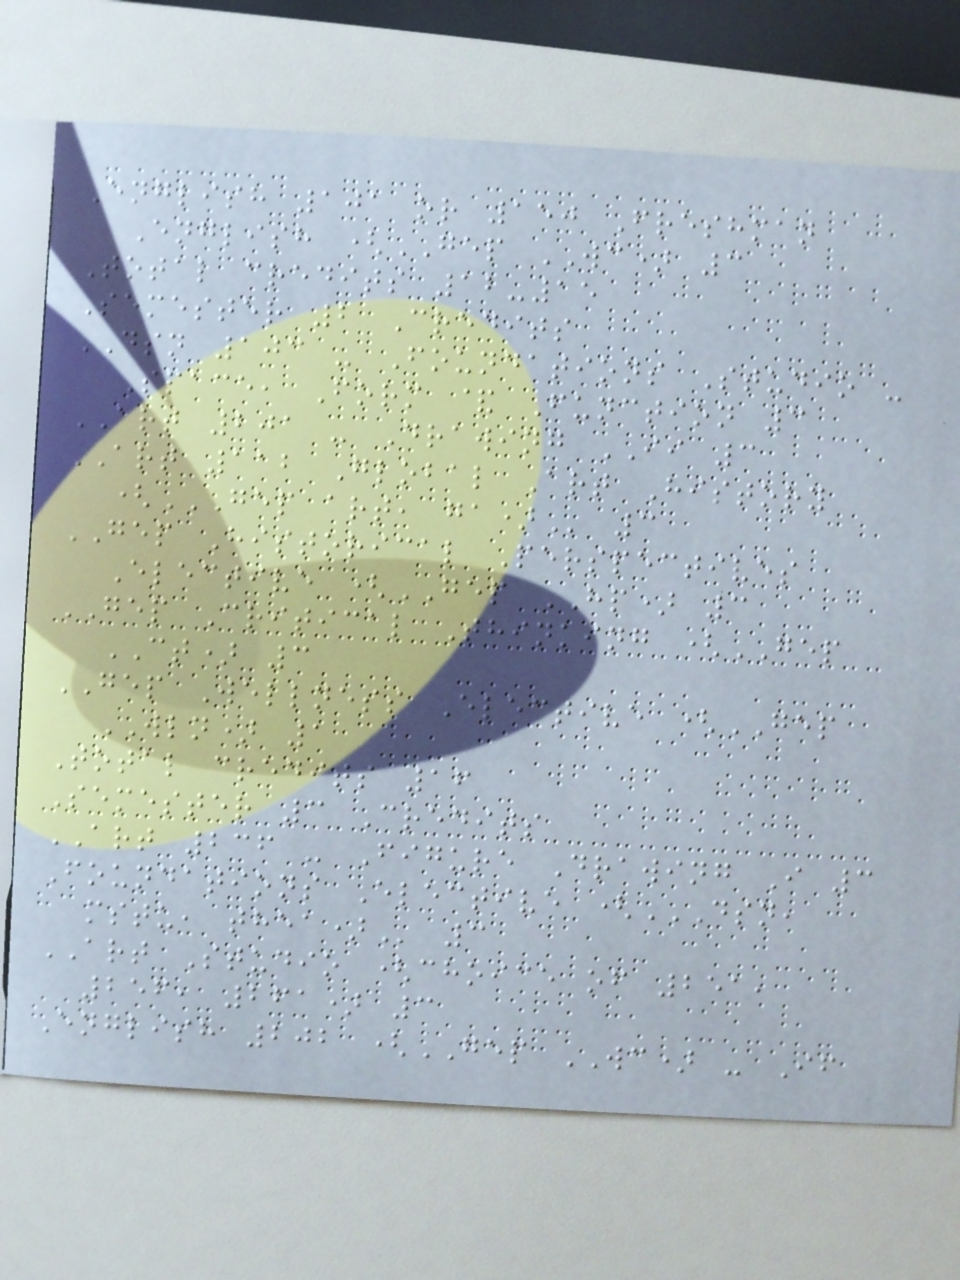English 101 or 150 Freshman
English (GEP WC) 3
Total credits 12-15
Semester 2 Credits
DSN 103 - Foundations Studio -
Space, Form & Function 3
ART 201 - Drawing II 3
ART 112 Global Art History
(GEP ART, GA) 3
GEP Historical Perspectives
Elective (GEP HP) 3
GEP Critical Thinking (GEP
CT) 3
GEP Wellness Elective (GEP
WLN) 1
Total credits 16
Semester 3 Credits
ART 236 - Figure Drawing I 3
Foundations Elective (DSN,
MSTU, THEA) 3
ART Studio (choice of 251,
256, 261) 3
English 202 (GEP WC) - If
